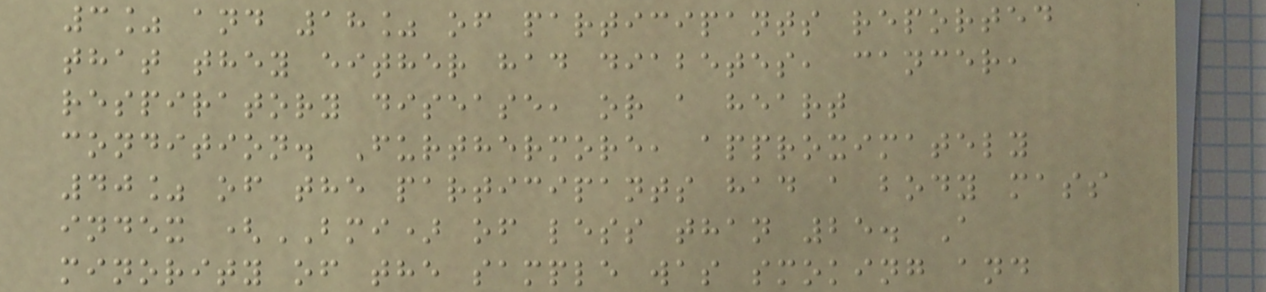3% and 18% of participants reported
that they either had diabetes, cancer,
respiratory disease, or a heart
condition. Furthermore, approximately
40% of the participants had a body mass
index (BMI) of less than 25. A
minority of the sample was smoking and
